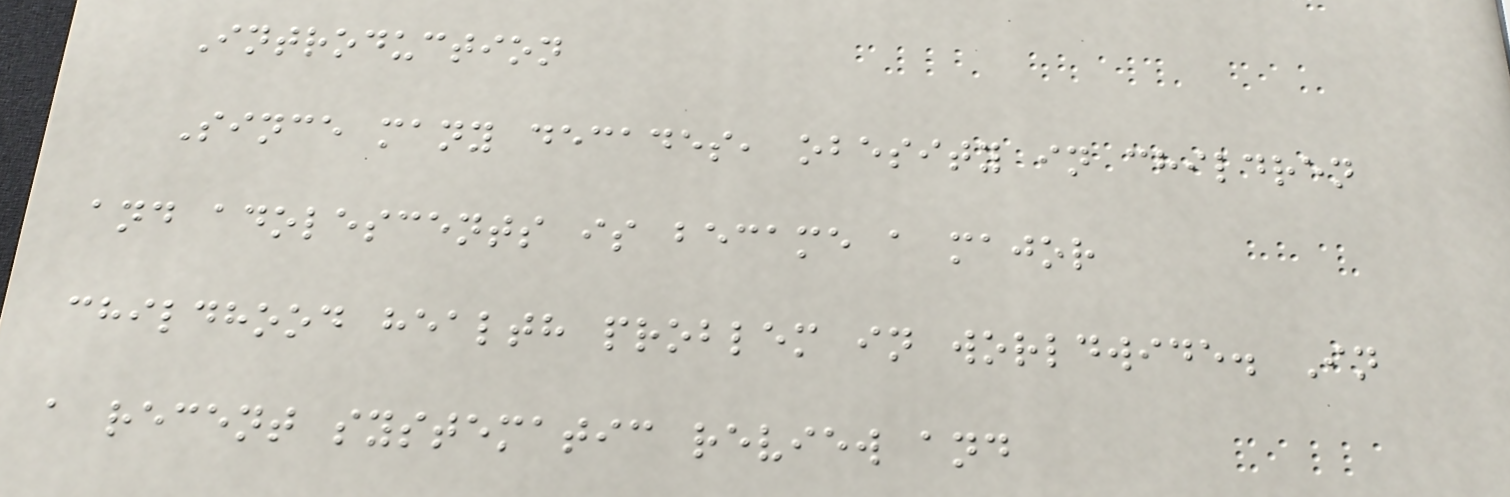Introduction
Since many decades, obesity in children
and adolescents is became a major
childhood health problem in worldwide. In
a recent systematic review and
